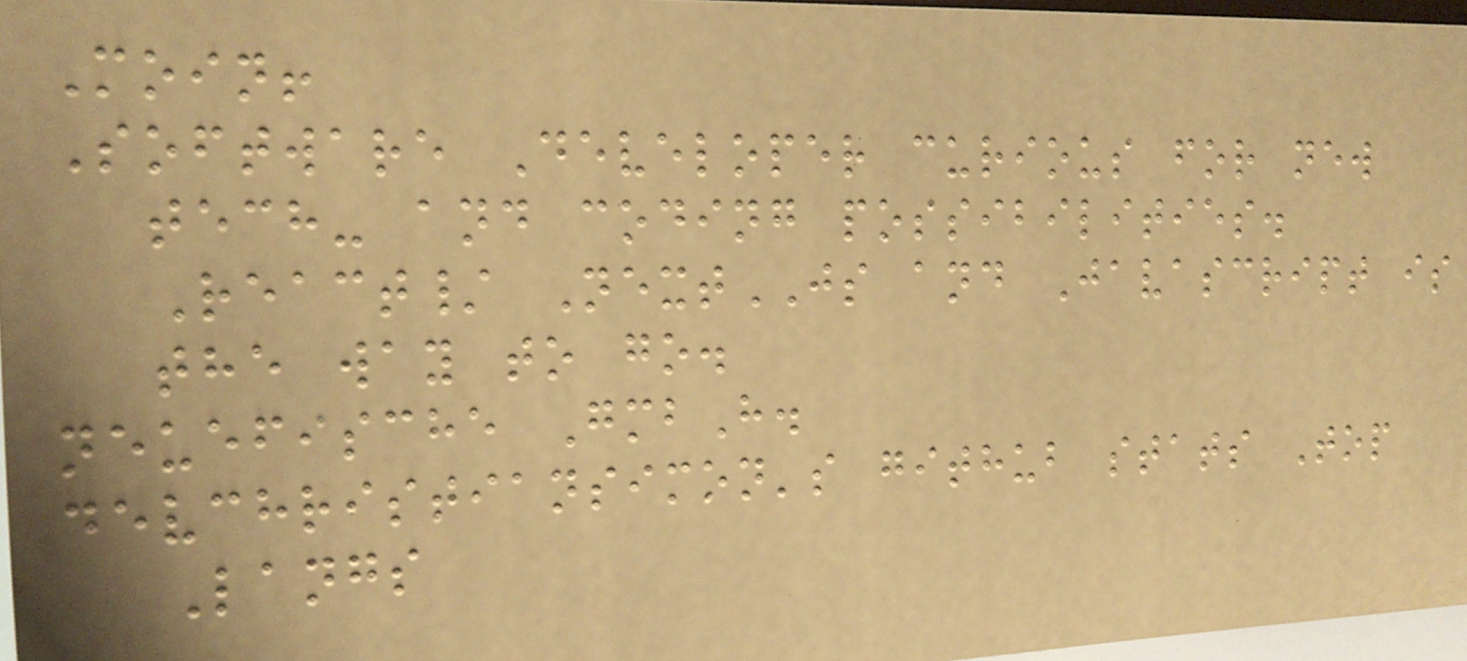Moin!
Software Developer curious for new
tech- and coding possibilities.
React/ NextJS and Javascript is
the way to go.
neuefische GmbH.
devchristiansimon's github stats Top
Langs
